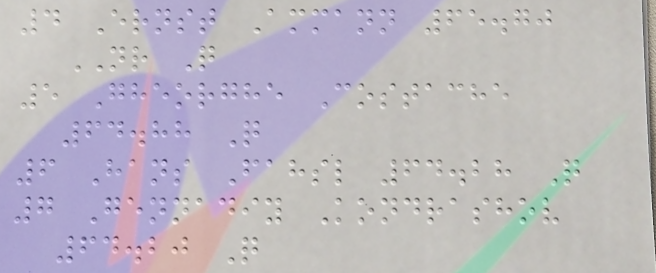4 Ernst Ammann 65.70
NR Q
5 Gheorghe Costache
64.88 Q
6 Hans Fahsl 64.28 Q
7 Gennadiy Kondrashov
64.20 Q
